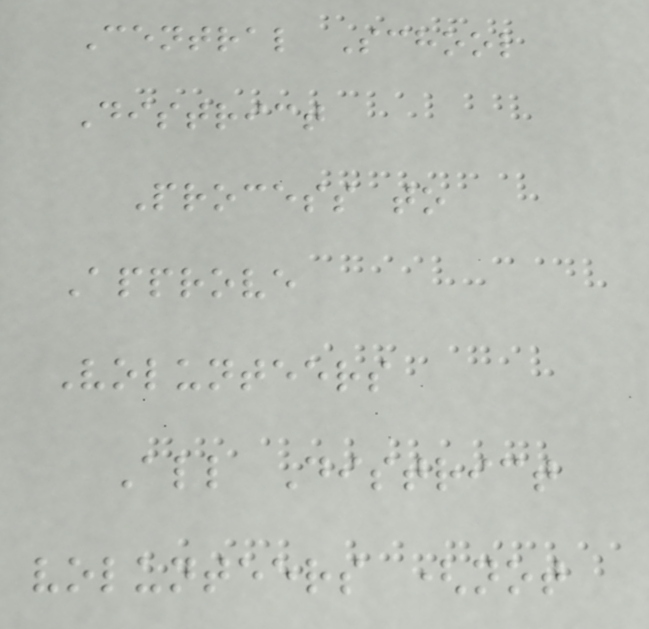Central School
District
Process to
Approve
Volunteers
All District
volunteers (not
